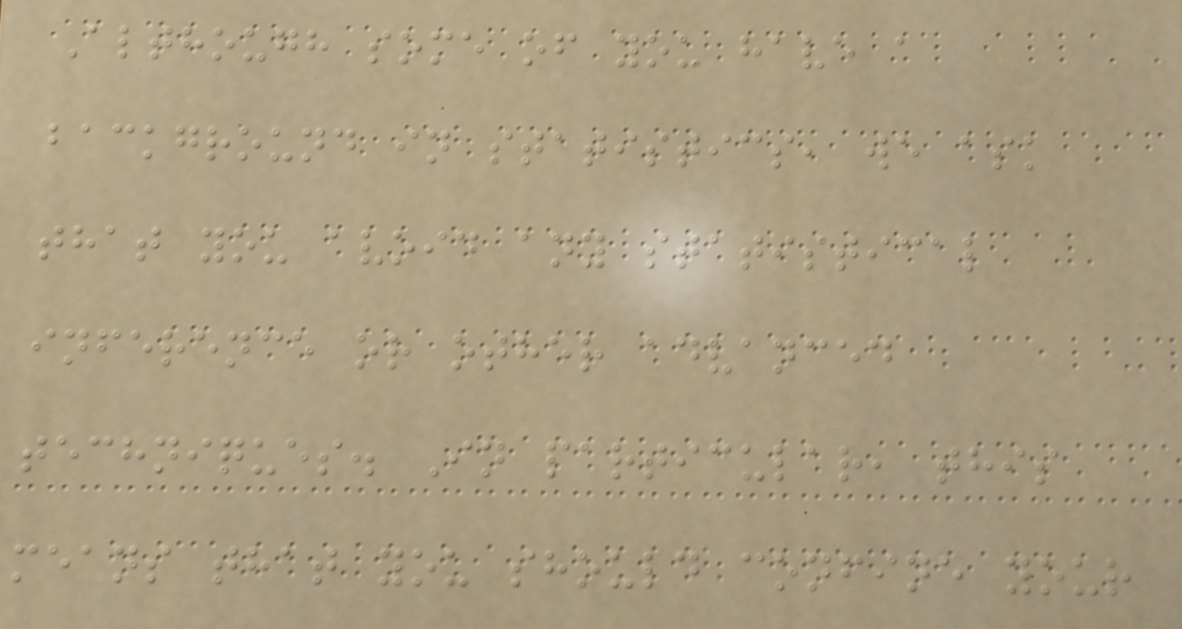Although some of you have a
background in statistics, we ask
that you avoid any statistical
inference or other advanced
techniques. In particular, this
means that you should confine your
